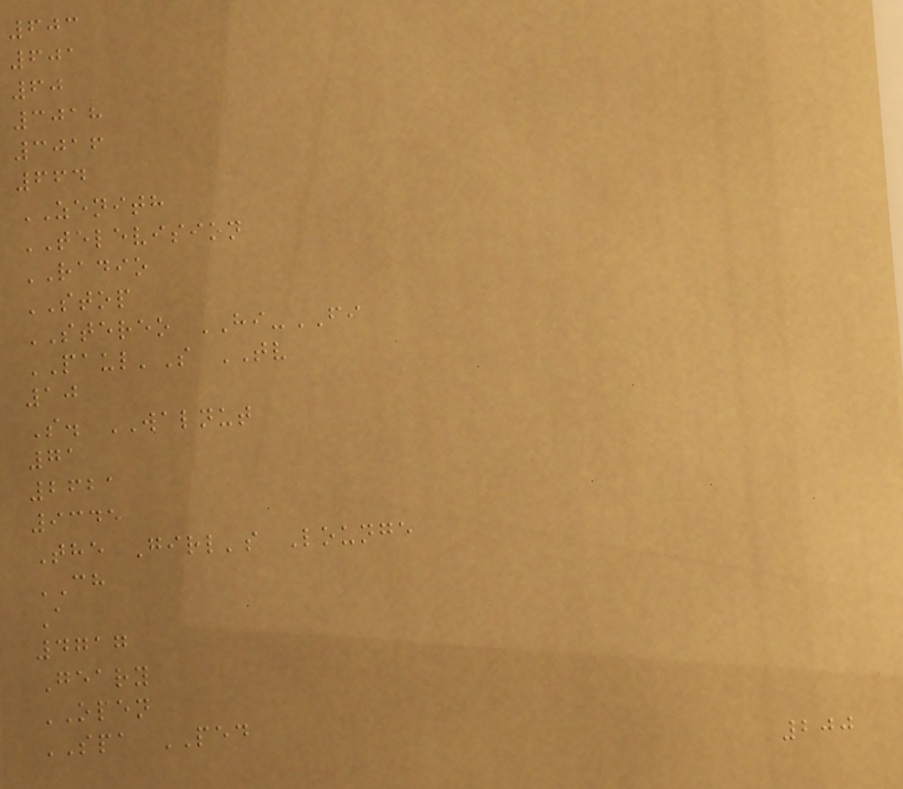603
601
60
3018
3016
664
ZENITH
TELEVISION
RADIO
STOP
STEREO HI-FI
PAUL'S TV
10
S. WALNUT
71
2621
9345
The Girl's Lounge
CH
A
4717
Geary
OPEN
SPA PED
200
